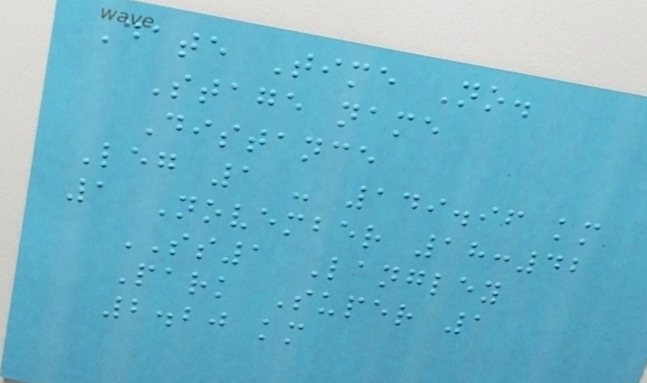Date Time No.
Stage name
Distance
Leg 1 - 149.96 km
1 November 18:42
SS1 Langley
Park Super 1
2.20 km
